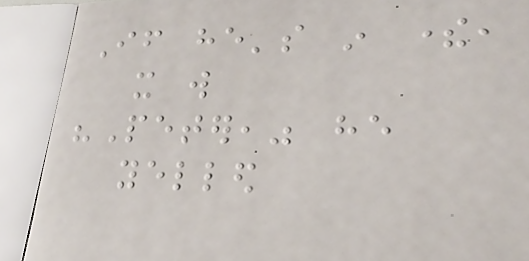If he's in there,
it will
"Peter," he
yelled
